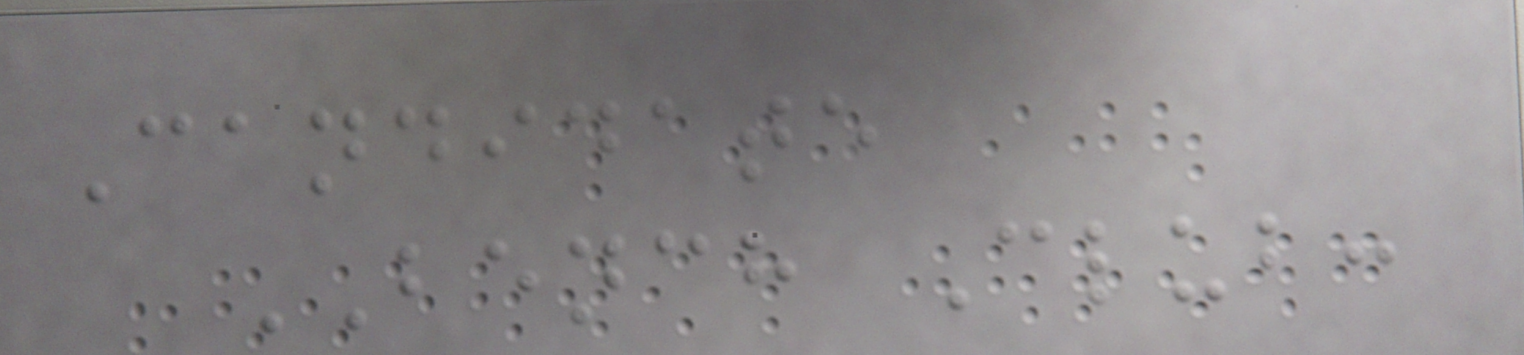Candidate
BENCH Club:
